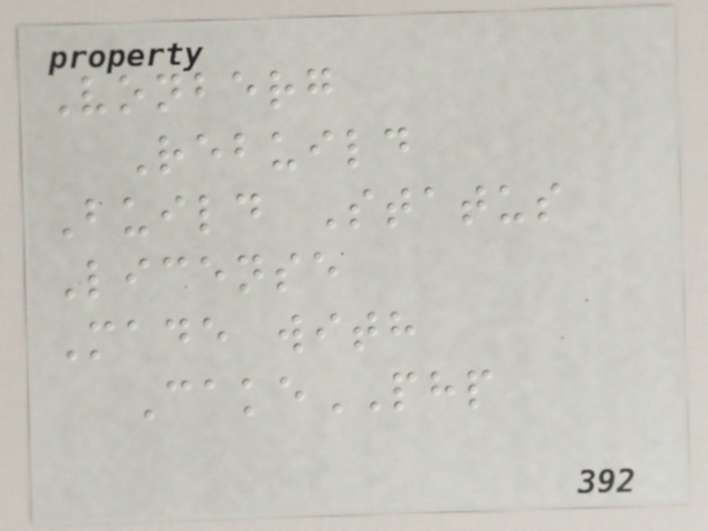Vonberg
Rebuild
Build Status
License
Made with
CakePHP
